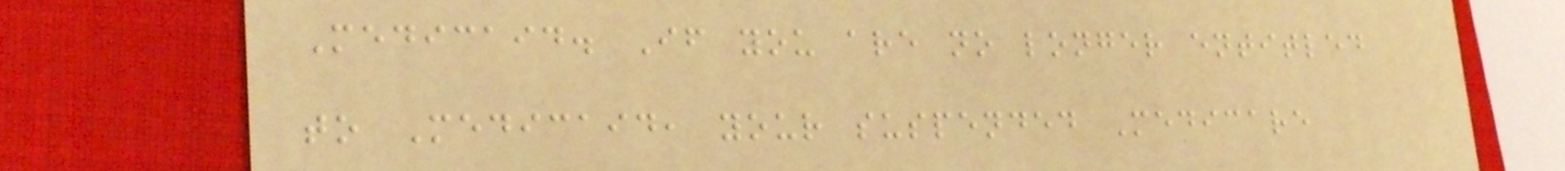Medicaid. If you are no longer entitled
to Medicaid, your suspended Medicare
